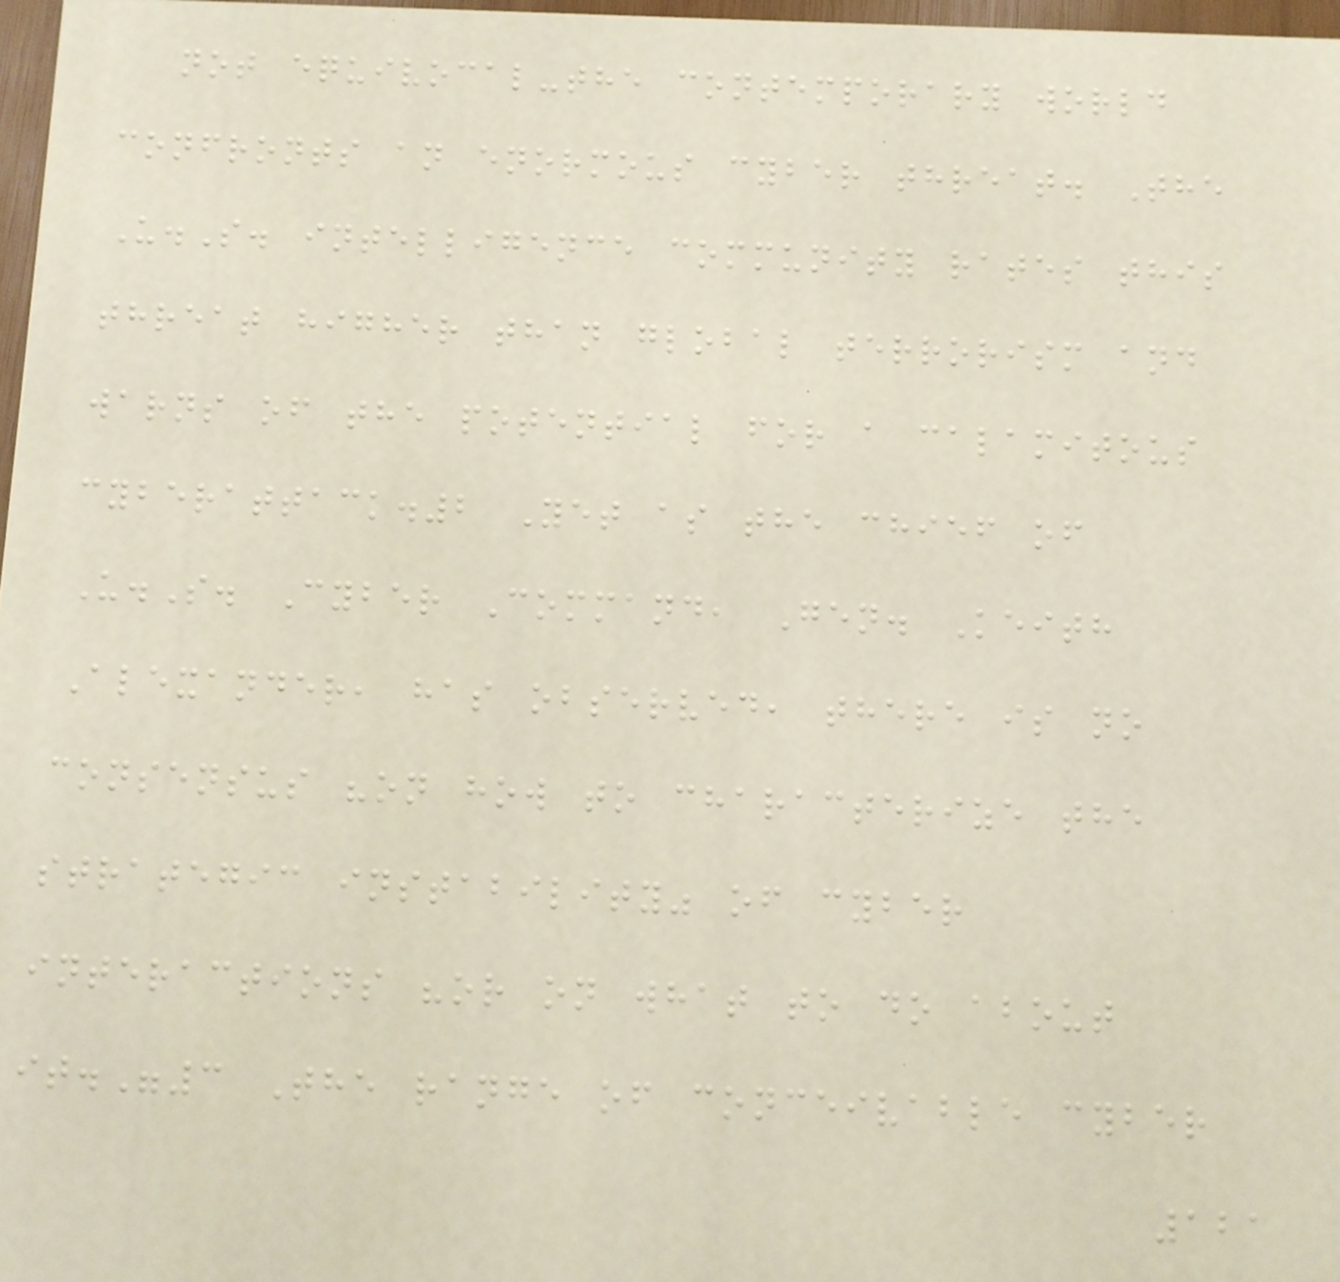not equivocal-the contemporary world
confronts an enormous cyber threat. The
U.S. intelligence community rates this
threat higher than global terrorism and
warns of the potential for a calamitous
cyberattack.2 Yet as the chief of
U.S. Cyber Command, Gen. Keith
Alexander, has observed, there is no
consensus "on how to characterize the
strategic instability" of cyber
interactions "or on what to do about
it."3 The range of conceivable cyber
121
